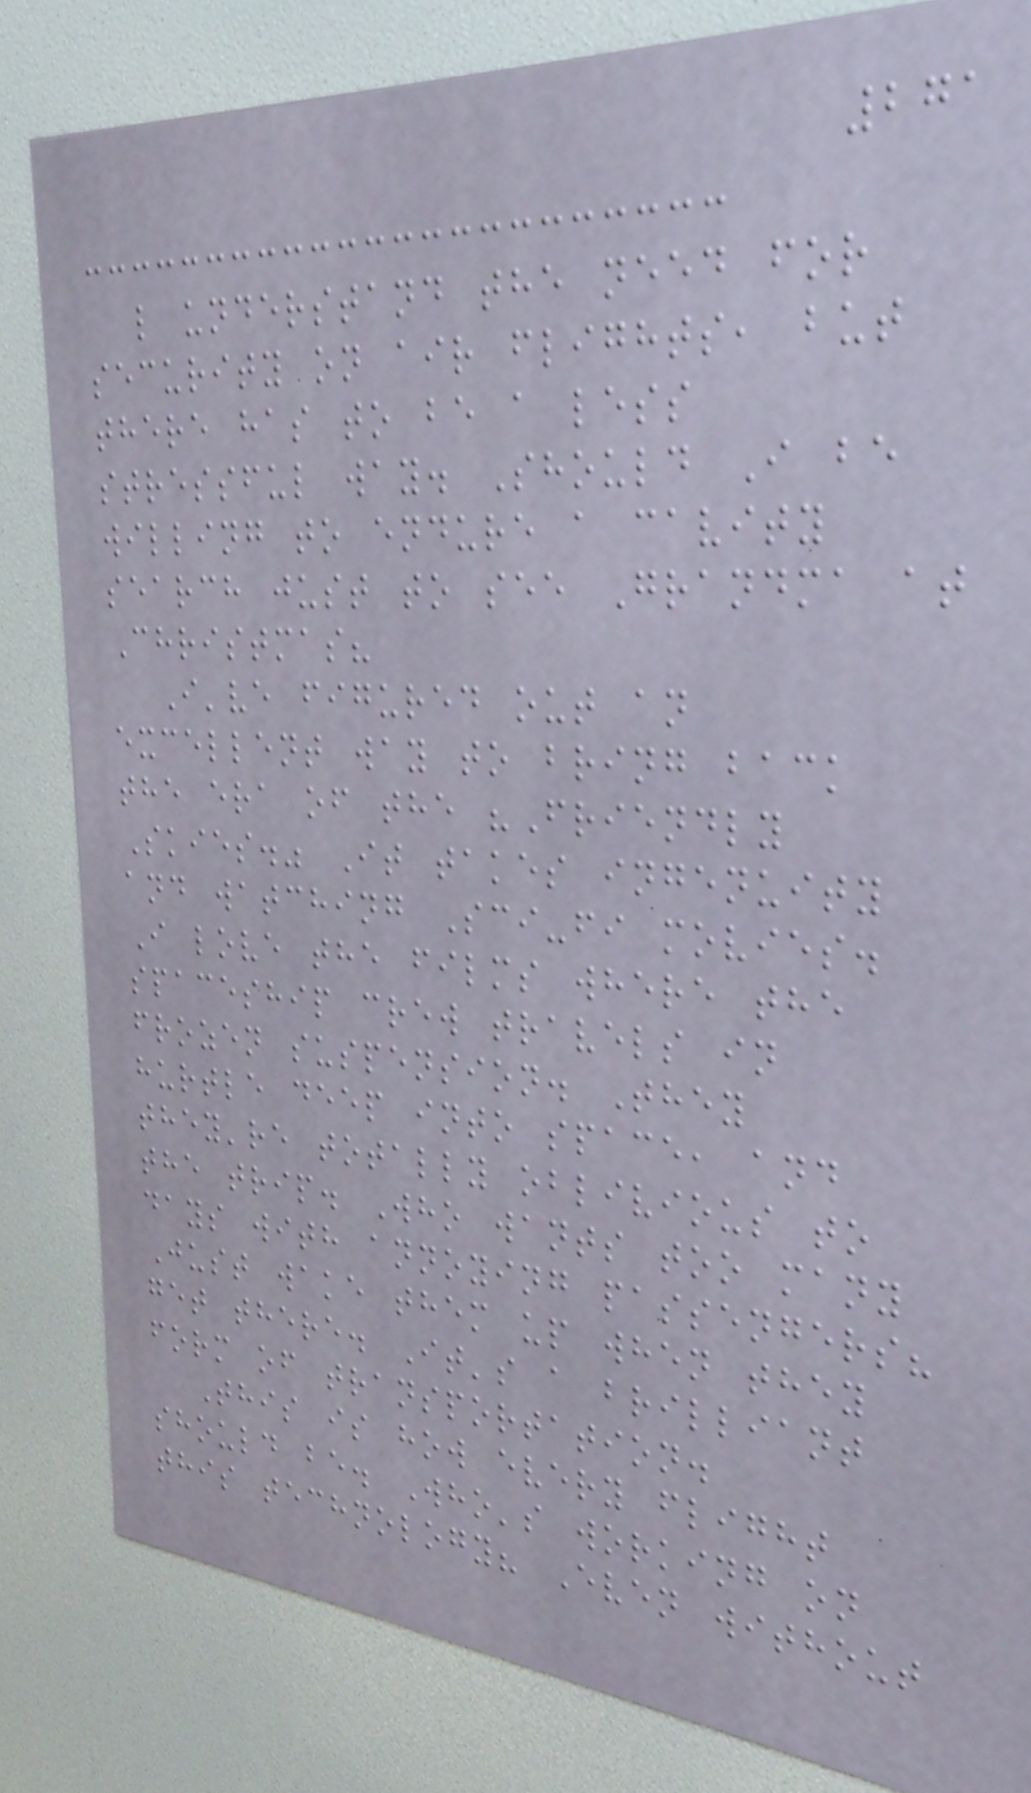271
l understand the need for
security on air flights, but
there has to be a less
stressful way. Should I be
willing to endure a cavity
search just to see Grandma at
Christmas?
I've figured out an
excellent way to bring back
the era of the "Friendly
Skies." It takes ingenuity
and watching Sci-fi movies.
I love the films where the
spaceship crew travels in
frozen suspension. They
hurtle deep into space, and
they're totally oblivious to
the trip. Who wants too many
days with annoying passengers?
Just wake them up when they
get there. It's a brilliant
form of transportation.
This is how every flight
should be. Who's working on
this technology? Even without
